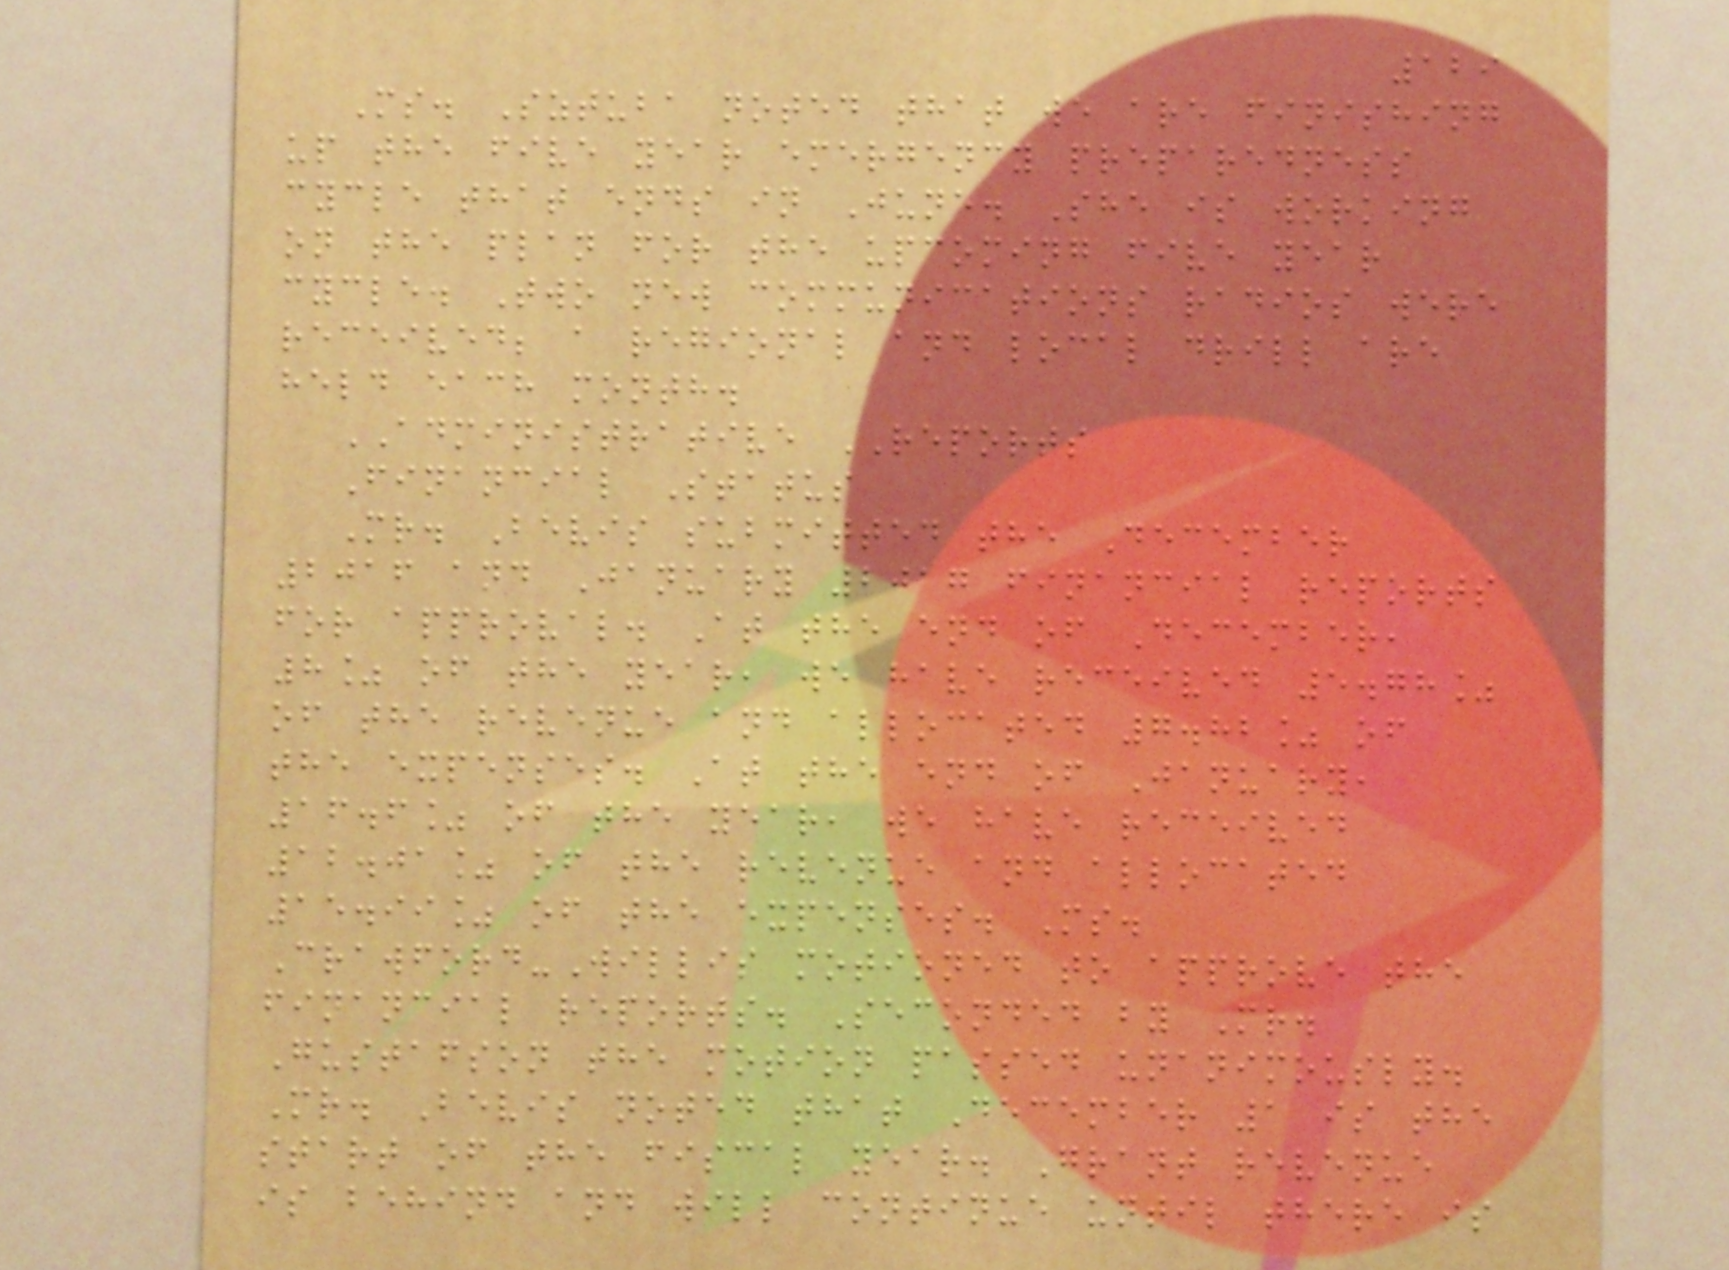129
Ms. Sztuba noted that we are finishing
up the five year emergency preparedness
cycle that ends in June. She is working
on the plan for the upcoming five year
cycle. Two new communications radios were
received; a regional and local drill are
held each month.
ADMINISTRATIVE REPORTS
Financial Status
Mr. Bevis submitted the December
2016 and January 2017 financial reports
for approval. At the end of December,
8% of the year, we have received 5.78%
of the revenue and allocated 7.82% of
the expenses. At the end of January,
16.6% of the year, we have received
12.01% of the revenue and allocated
15.99% of the expenses. Ms.
Crawford-Willis motioned to approve the
financial reports. Seconded by Mr.
Gustafson the motion passed unanimously.
Mr. Bevis noted that December 1 is the
start of the fiscal year. Grant revenue
is behind and will continue until there is
